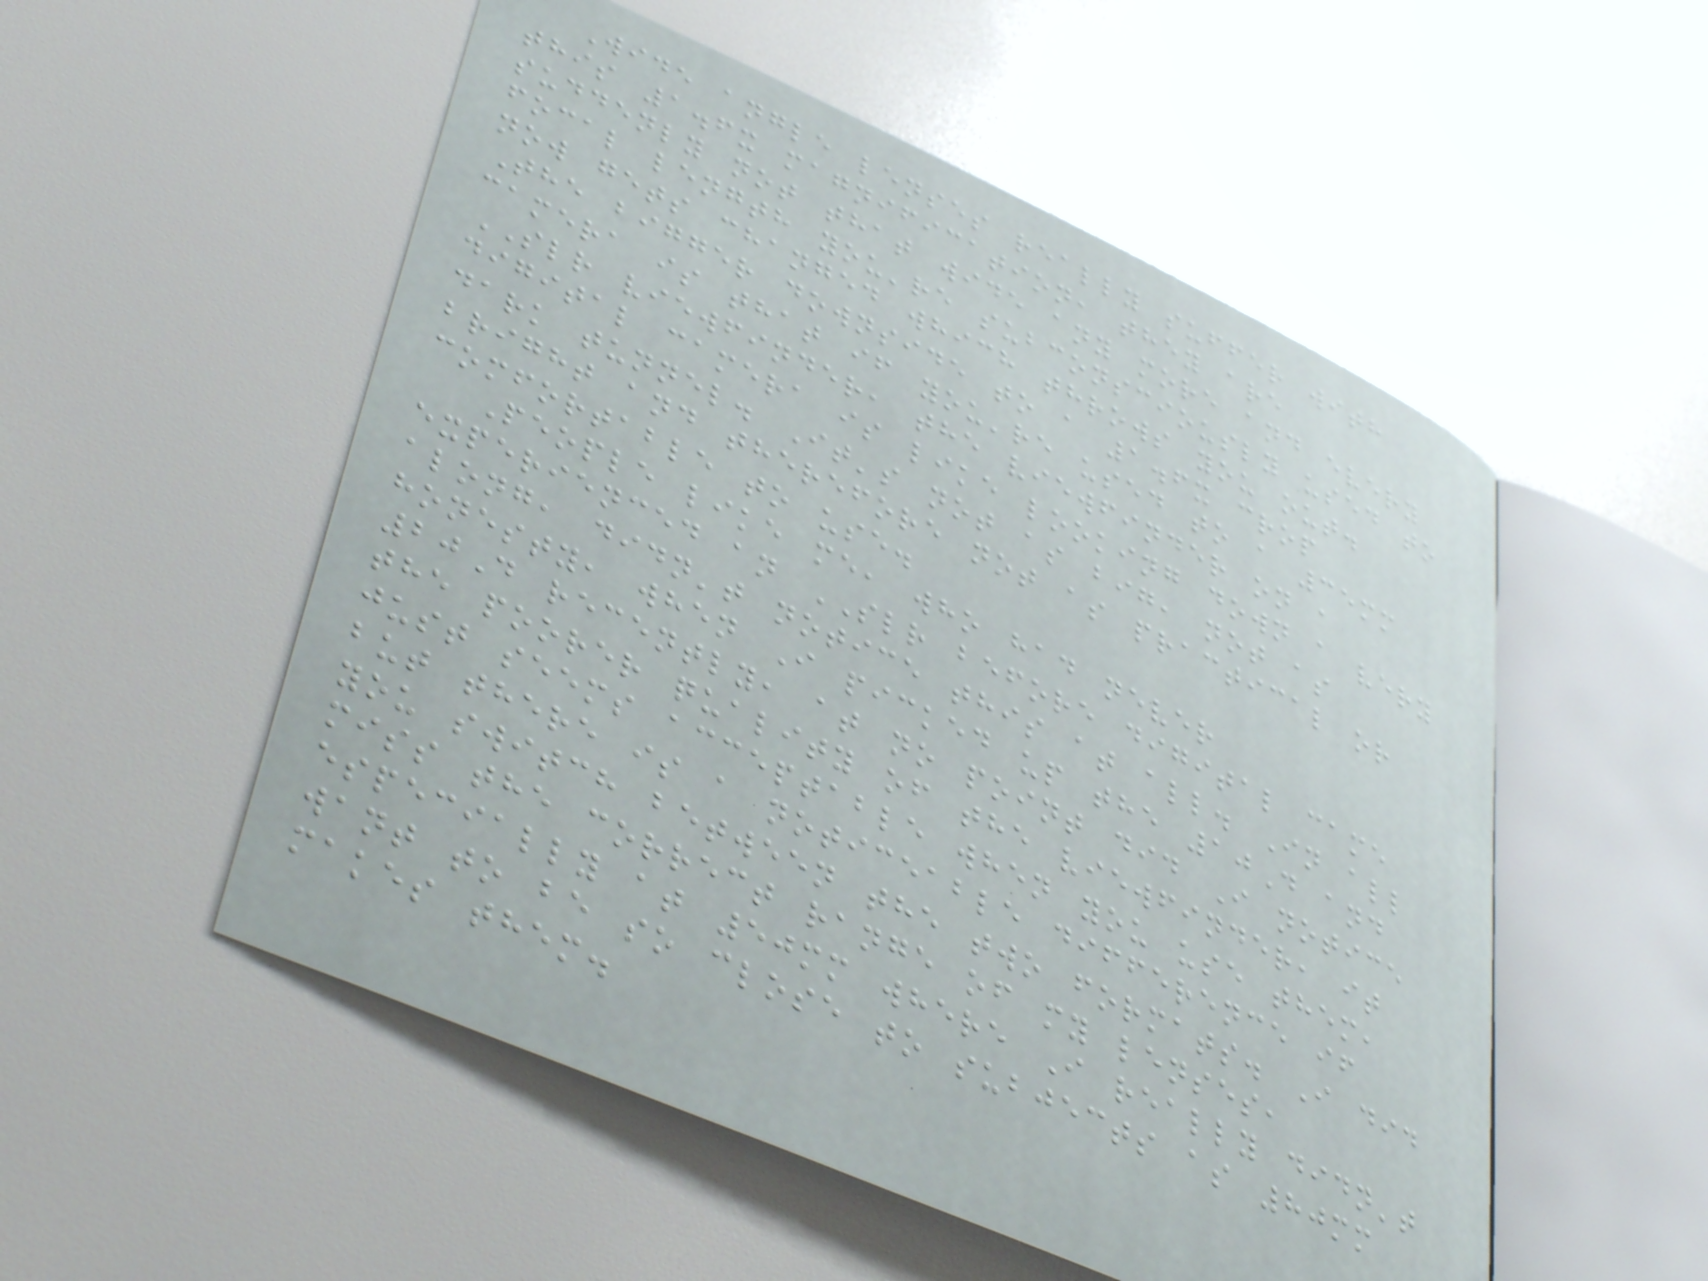Wide angle lenses really suffer with
this 1.6x magnification, they are
suddenly not that wide any more and every
focal length you're subconsciously used to
now gets changed which throws you out.
The bigger downside to a 1.6x crop
camera is that if you're used to a 35mm
SLR viewfinder, the viewfinder on a
digital camera is like looking down a very
dark tunnel. It's not as big, not as
bright and therefore not as practical or
comfortable to use.
People like me, who had never
experienced an SLR before digital came
along, didn't notice this at all. In all
honesty, when I picked up the 10D and
20D recently, at no point did I notice
the poorer quality of the viewfinder, it
just seems acceptable when you use them,
but there is a noticeable difference if
you switch between the two formats. I did
miss the correct range of my lenses,
especially at 50mm where I really didn't
want to be so close to subjects as 80mm
makes them.
